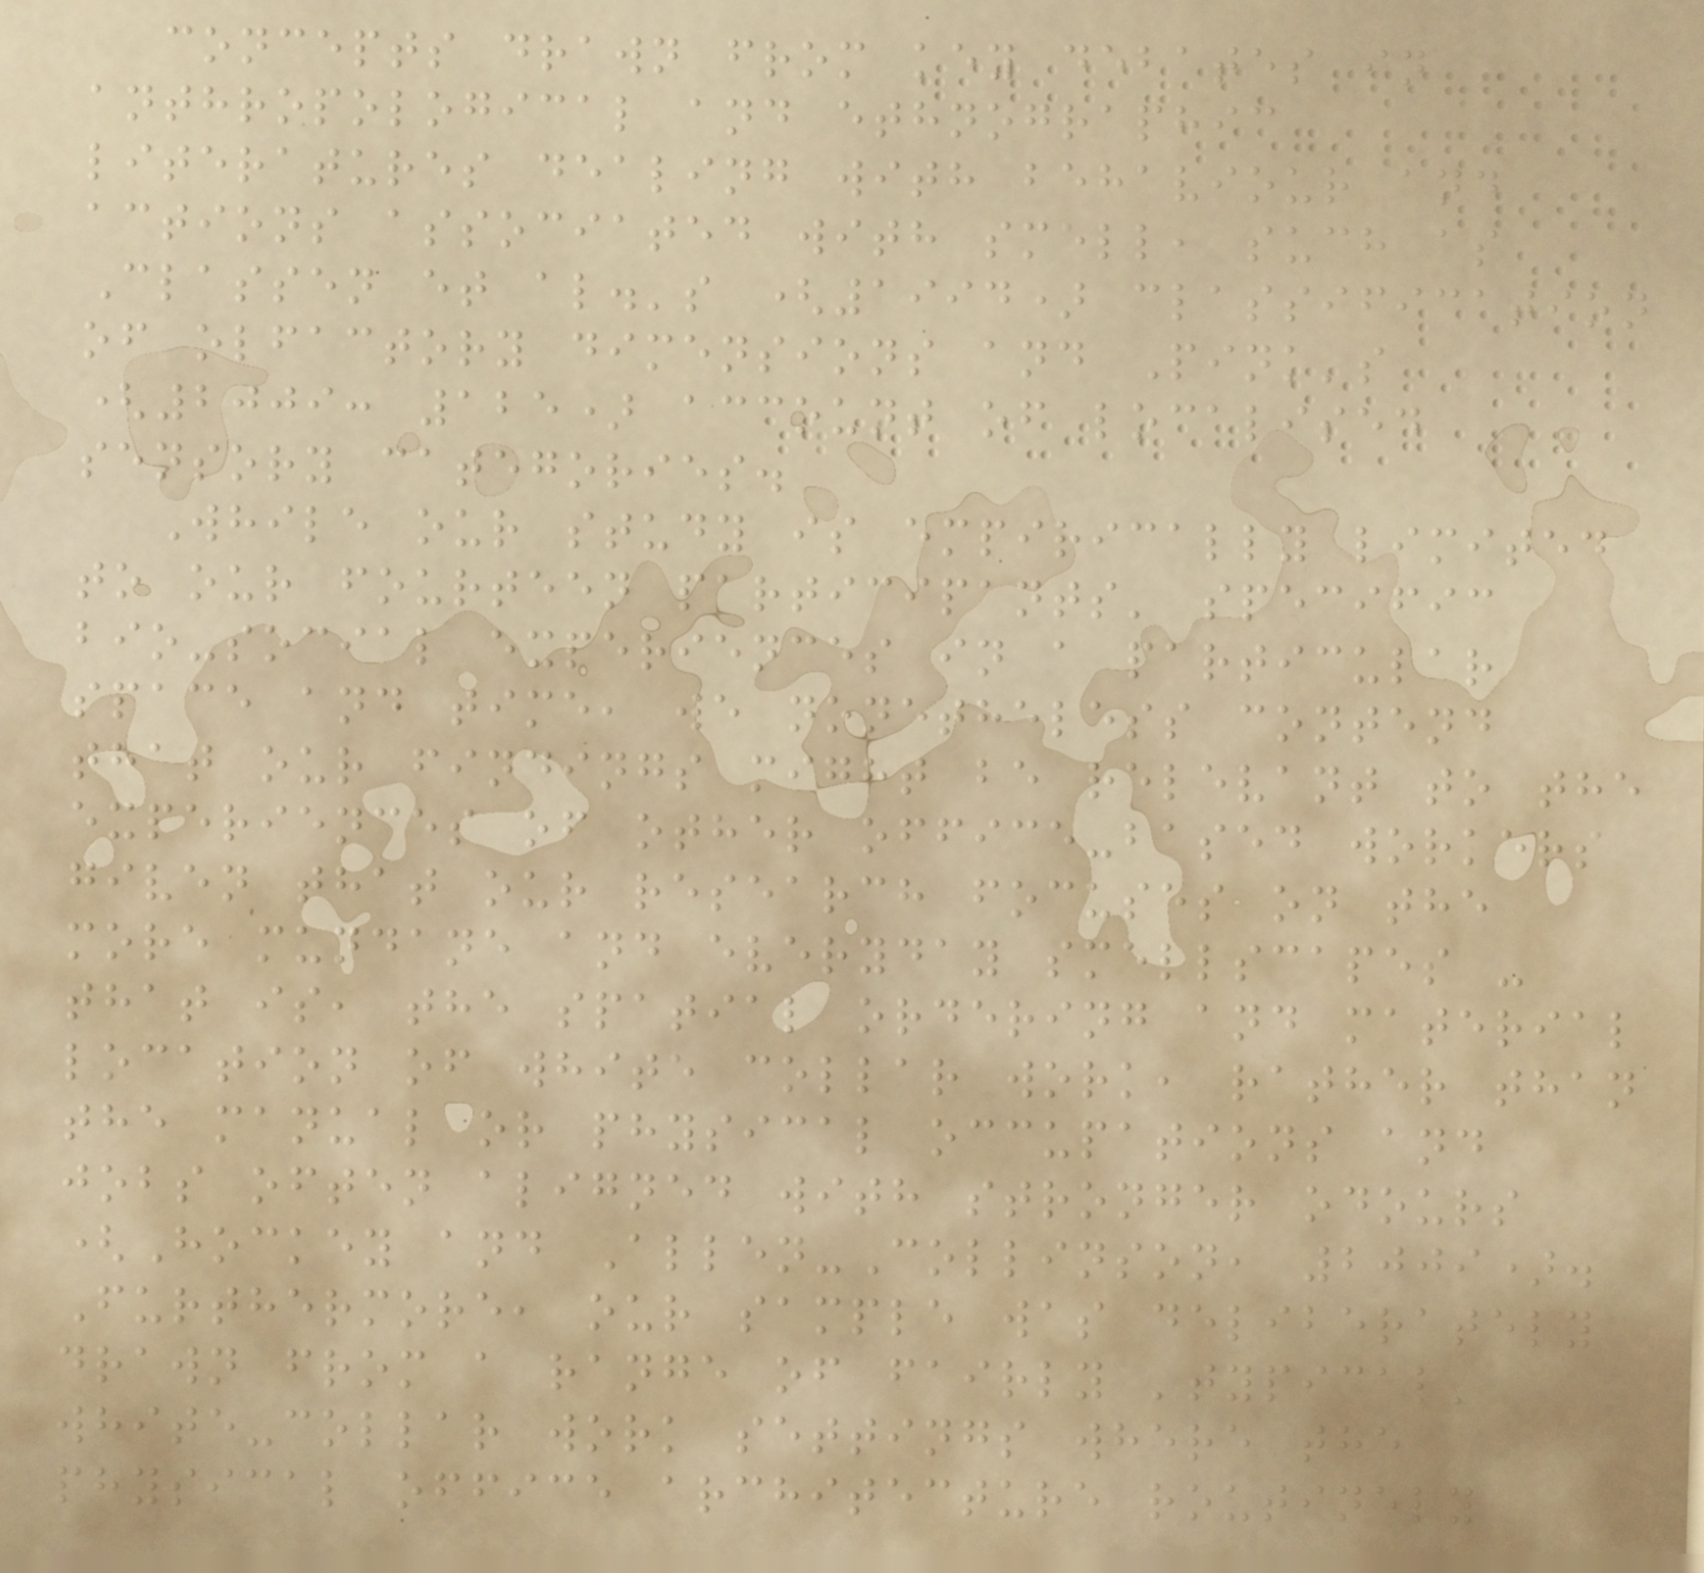concepts drawn from key debates in
anthropological and ethnographic
literatures dealing with behaviour and
actions associated with smell, such as
Classen et al.'s (1994) classification
of olfactory dimensions and Pink's
(2009: 125) account of localised
sensory categories.
While our study is empirically limited
to our fourteen participants' specific
bio-social experiences in a particular
space and time, we nonetheless contend
that our findings might be relevant to the
experiences of other office-based workers
given that our research focuses on the
more mundane and everyday smellscapes -
that is, the spatial ordering and material
location of white collar work, rather than
the manual or physical occupations and
jobs often aligned with stronger odours
(Hockey and Allen-Collinson, 2009).
Furthermore, our sample was deliberately
drawn from a range of fairly 'typical'
white-collar work settings where the
physical office architecture routinely
